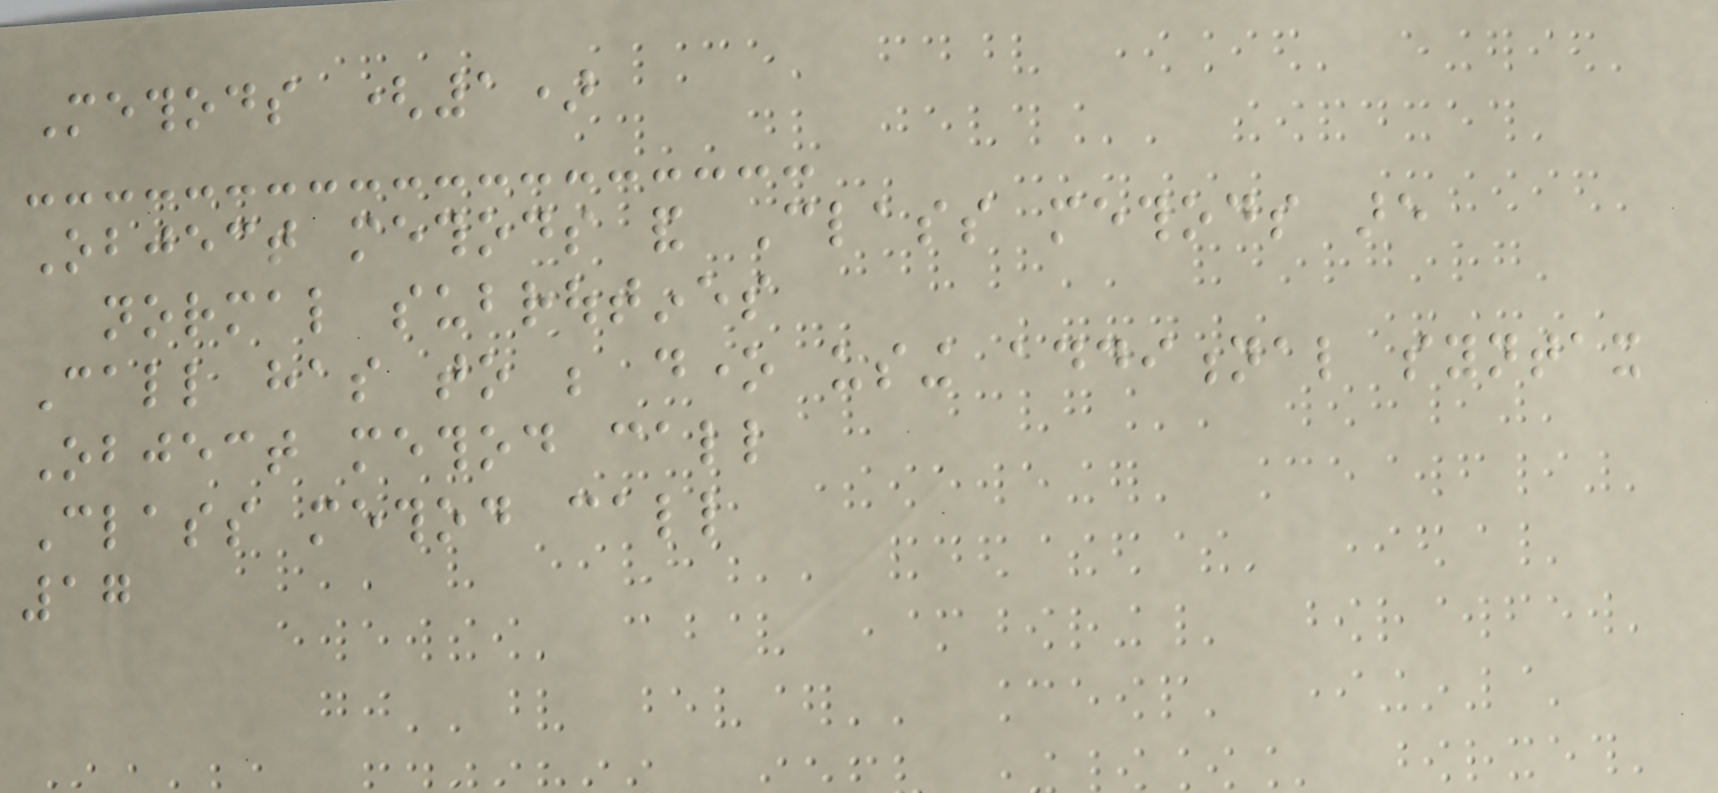Methods (1)
Object methods and Class methods are
normal subroutines
Call has to be done using additional syntax
Object method call
Class method call
17
